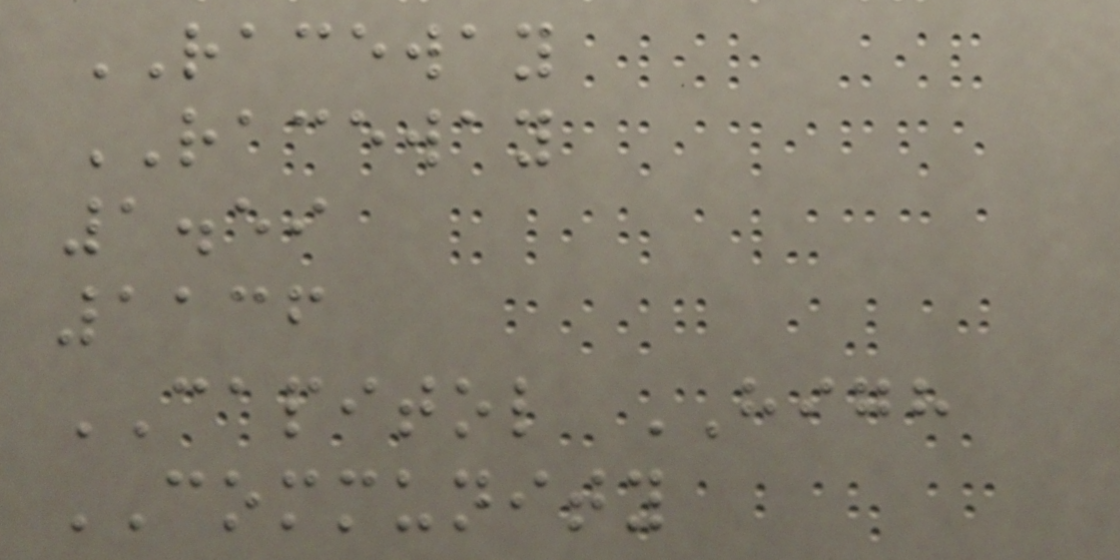RACEWAY
RACEWAY
1.59
1136
CAPITOL HIGH
COMMUNITY
